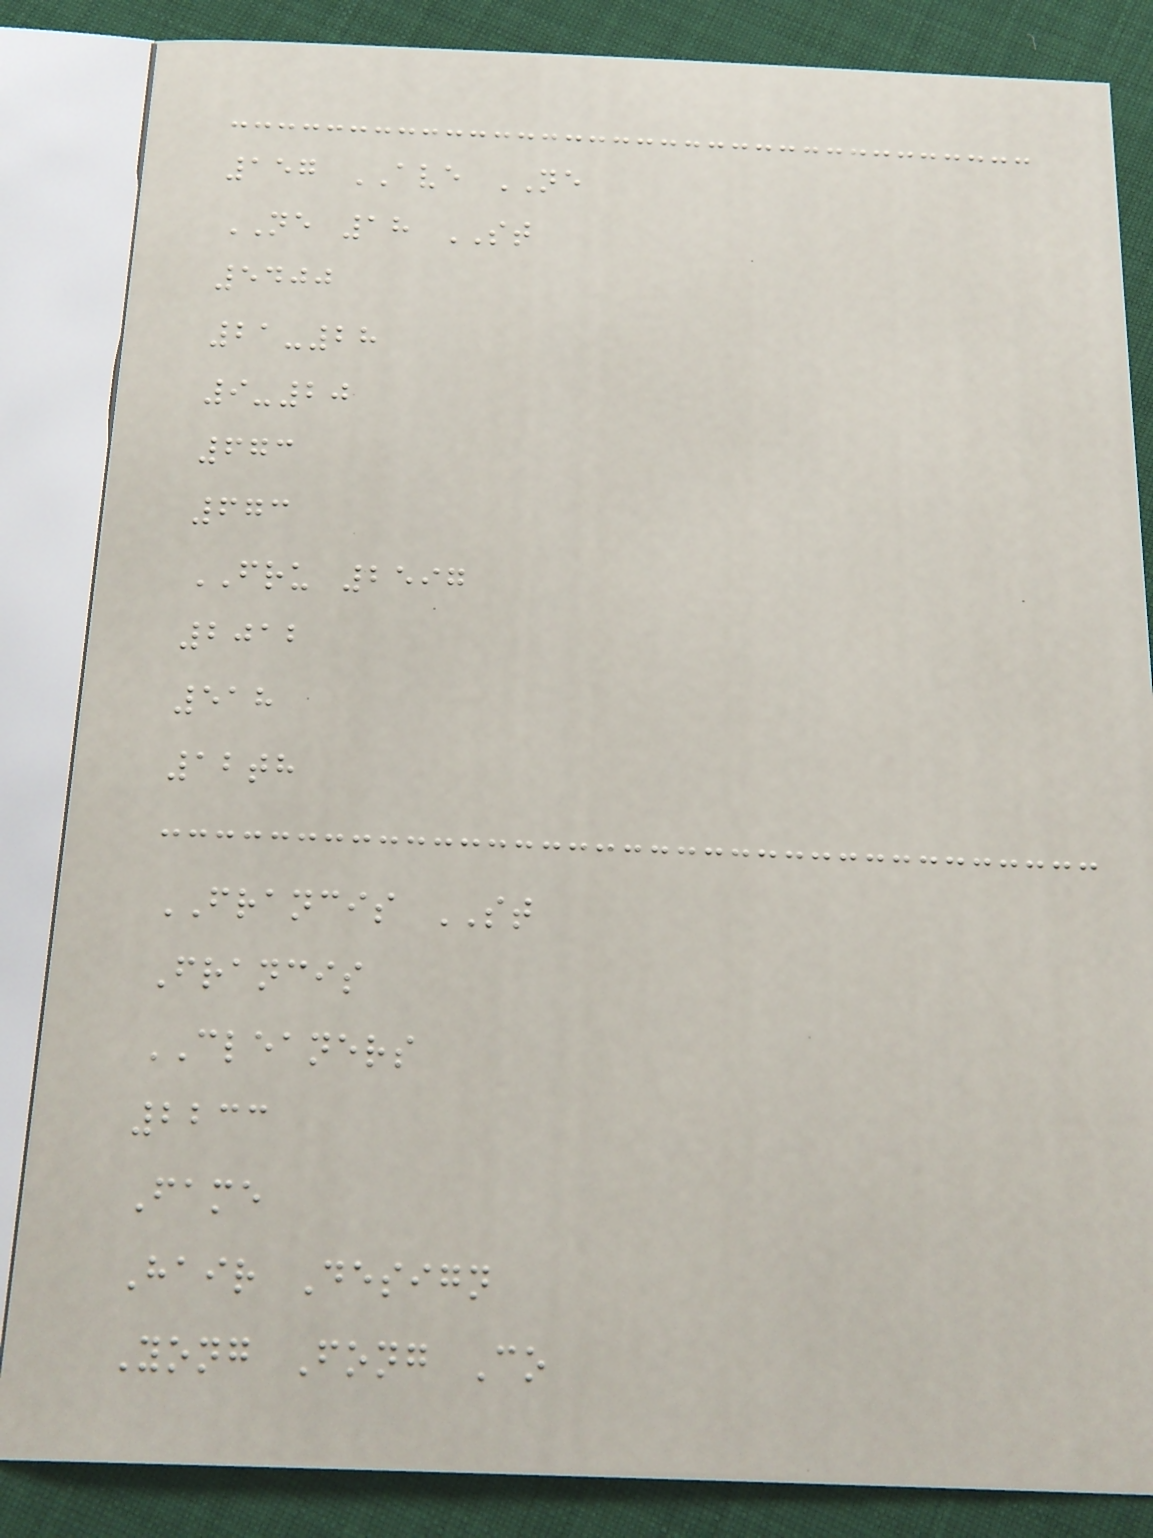157 AVE NE
NE 18 ST
5400
21-28
9-20
673
673
FRU 2597
2012
518
12th
FRANCIS ST
Francis
CLEANERS
2233
Fame
Hair Design
Yong Fong Co
